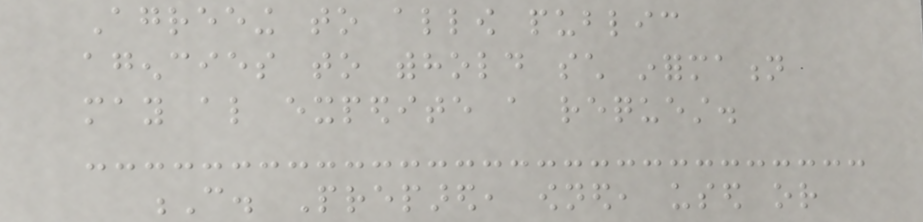Agreeing to allow public
agencies to withhold such information
may also expedite a request.
C. Prepared, owned, used or
